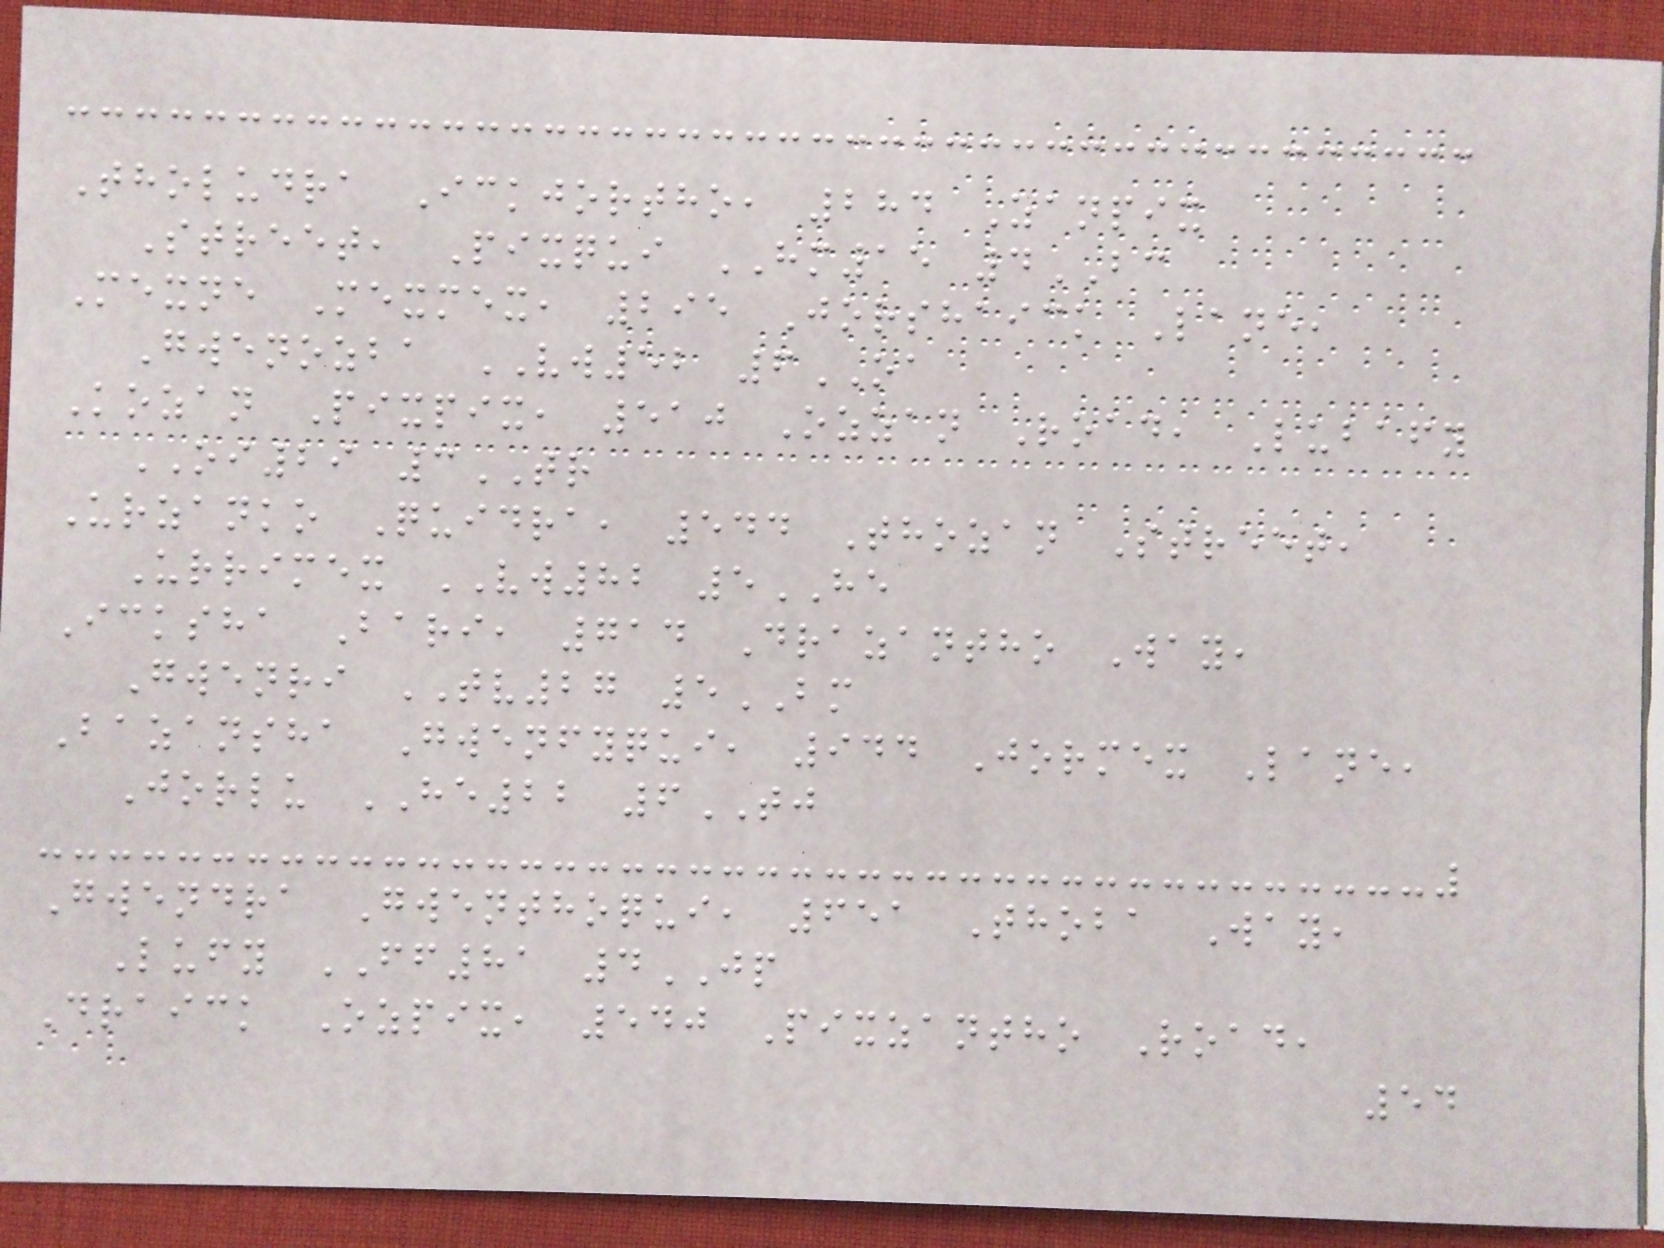Tholudra Ickjortho, 284 Zanpix
Street, Pixqui HM15 4BC
Mexne Mexmex, 295 Jorshaick Lane,
Gwenozba VW52 6OA
Kozan Pixpix, 510 Ozzan Road, Lubafy
OI29 3TR
Urzanko Quidra, 544 Thozan Street,
Urrimex VW82 5HE
Icksha Bari, 714 Drazantho Way,
Gwenri TV27 5BM
Bazansha Gwenfyqui, 944 Jormex Lane,
Jorlu HE22 6TJ
Gwendra Gwenthoqui, 651 Thoba Way,
Lufy FF81 4JP
Draick Ozpix, 540 Pixzantho Road,
54
